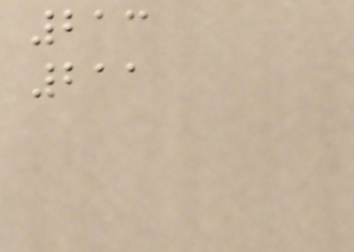213
211
